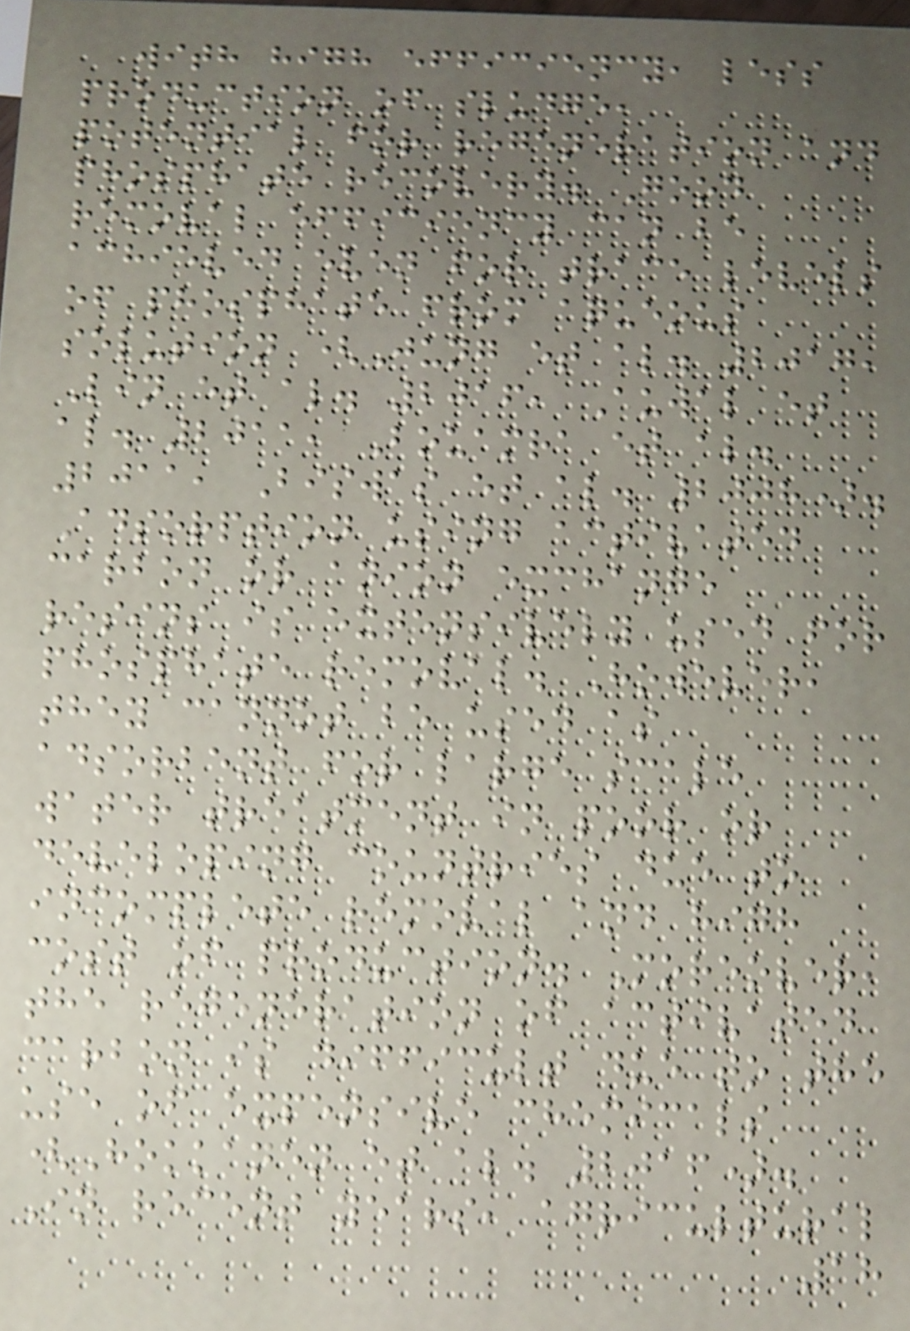with high efficiency, less
production of sludge,
potential for regeneration and
phosphate recovery. Good
removal efficiency can be
achieved even for trace levels
of phosphate from aqueous
solution (Jung et al. 2017,
Lin et al. 2016, Auwal et
al. 2011, Bouamra et al.
2011, Biswas et al. 2008).
Adsorption using activated
carbon or anion exchange
resins is extensively used for
phosphate removal. However,
they cannot be used as
adsorbent for large scale
water treatment in poor or
developing countries due to
incomplete removal and high
cost of production. Moreover,
the regeneration of activated
carbon is difficult due to the
use of expensive chemicals
(Hokkanen et al. 2016).
In recent years, agricultural
18
